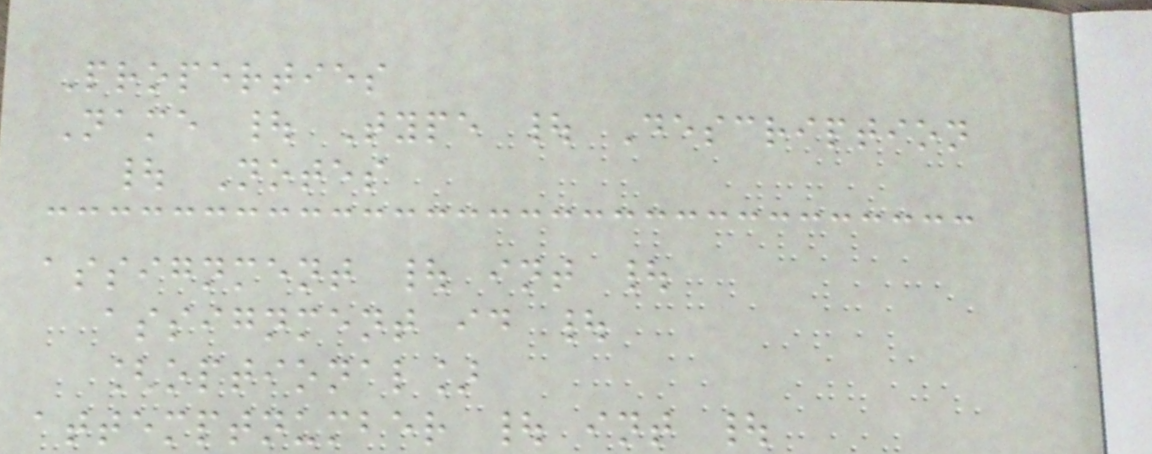Properties
Name | Type | Description
| Notes
assignment | int |
assignment id |
[optional]
attemptnumber | int |
